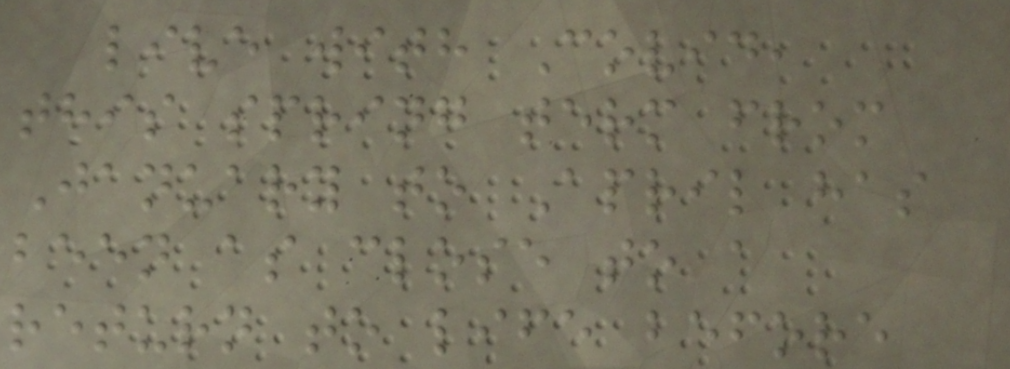live with Covid,
this spring term from
January to April has
been as close to a
return to life before
